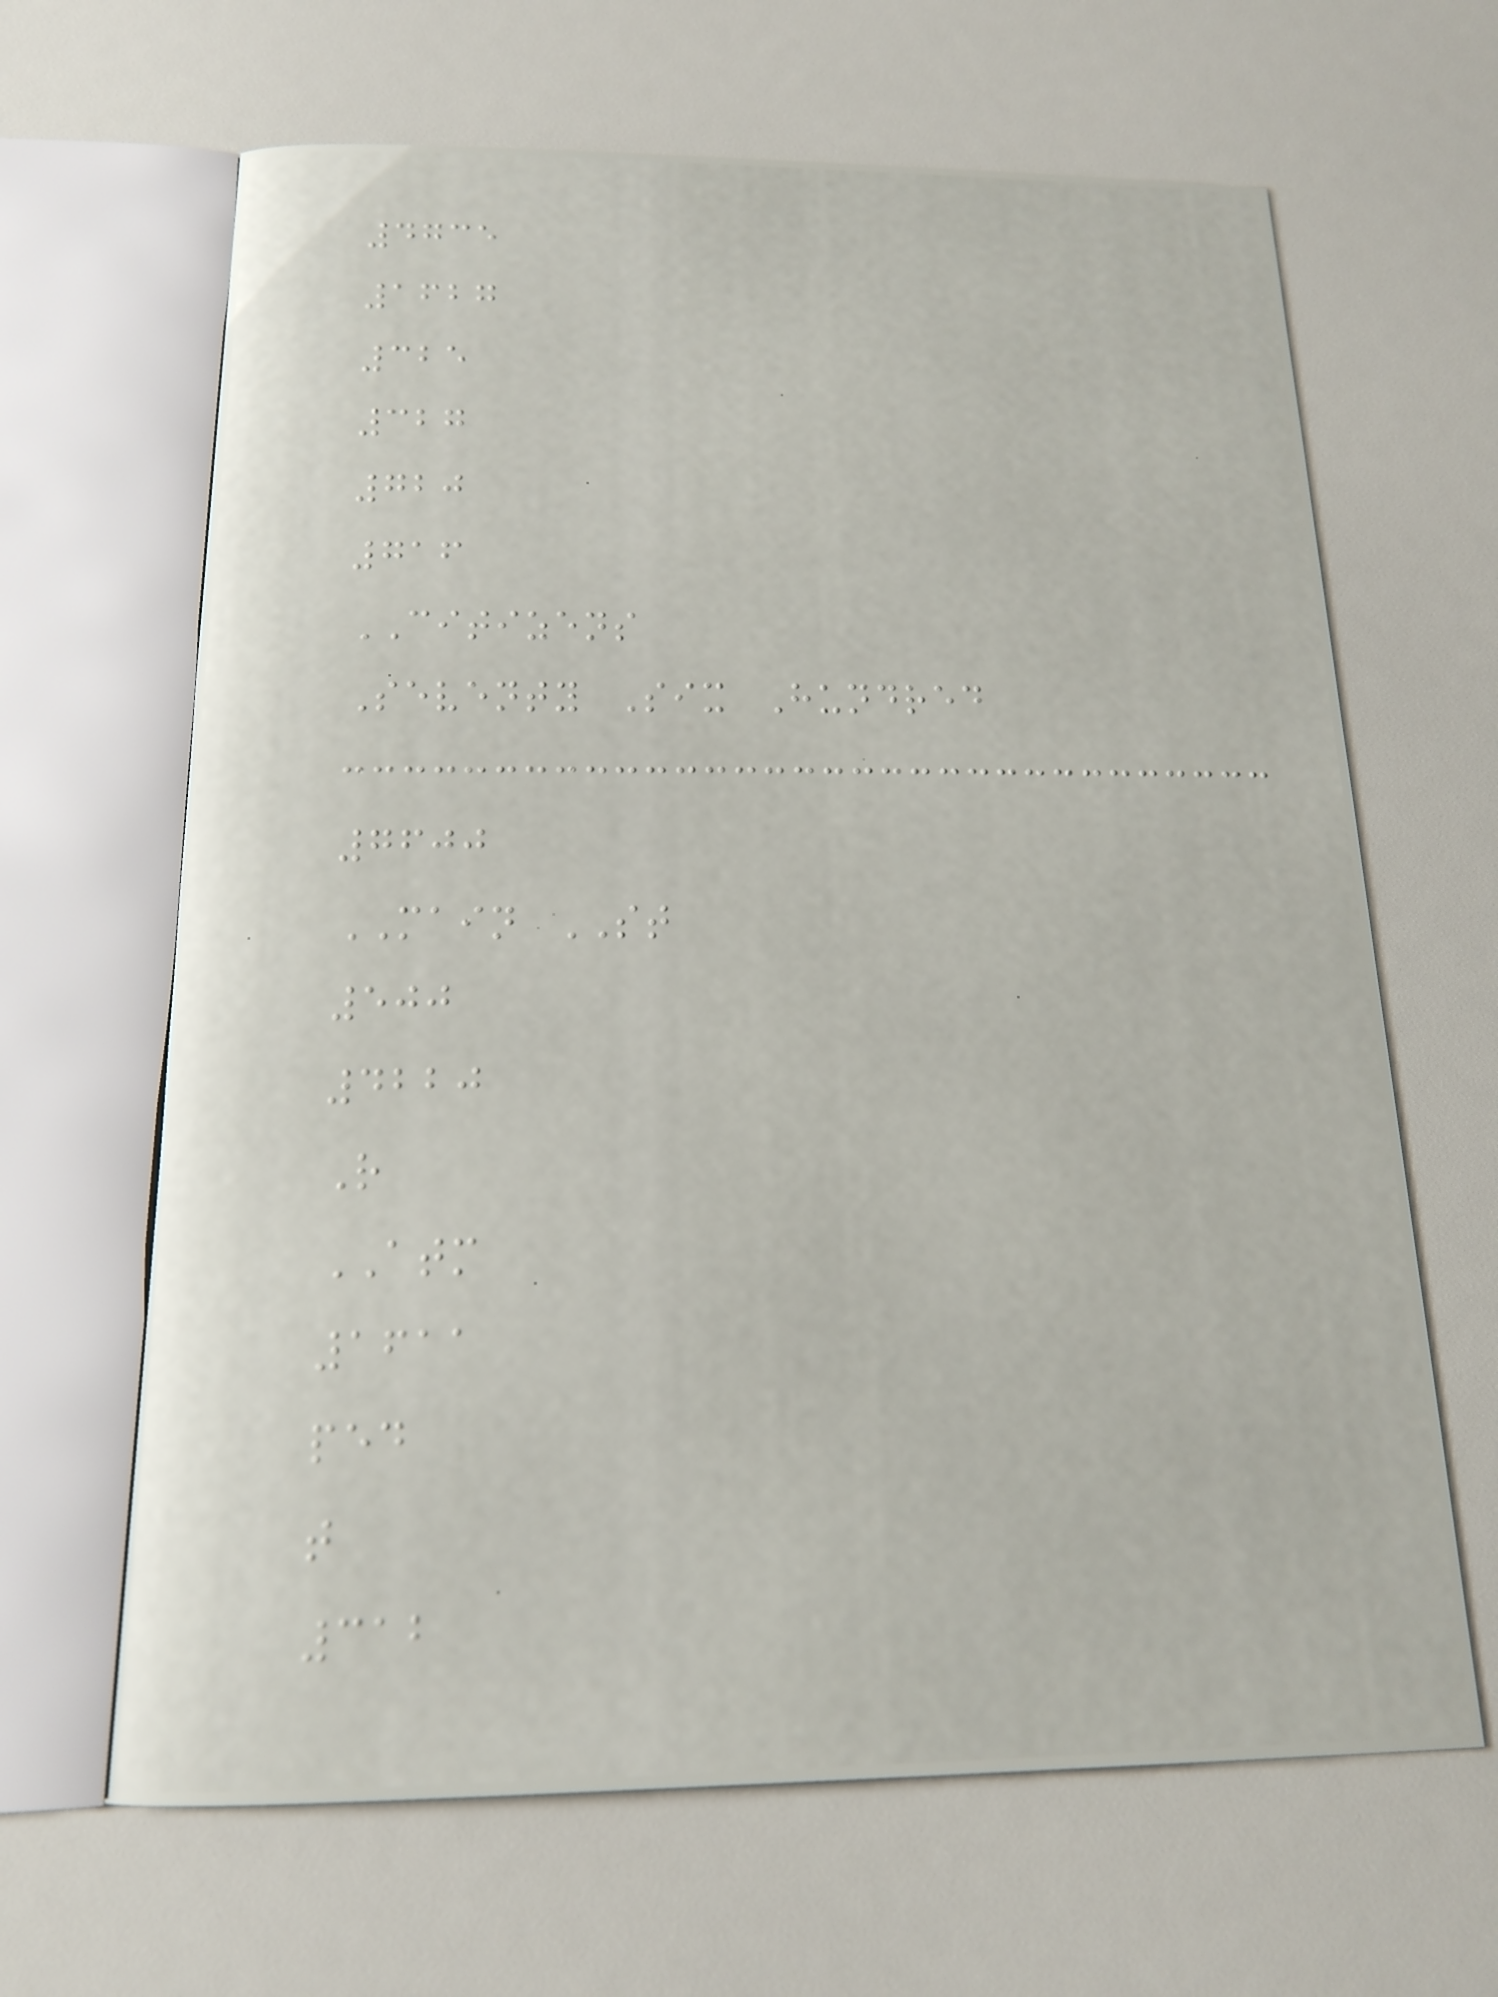4735
1627
325
327
720
716
CITIZENS
Seventy Six Hundred
7600
MAIN ST
500
4220
R
ATM
1611
ped
t
312
